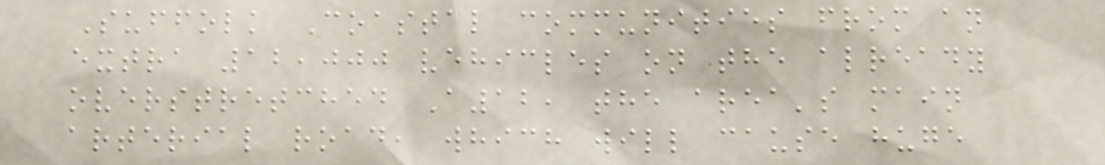Suffolk Coastal communities from an
extra 12,000 vehicles on the already
overstretched A12, the area's main
arterial road, which will cause huge
